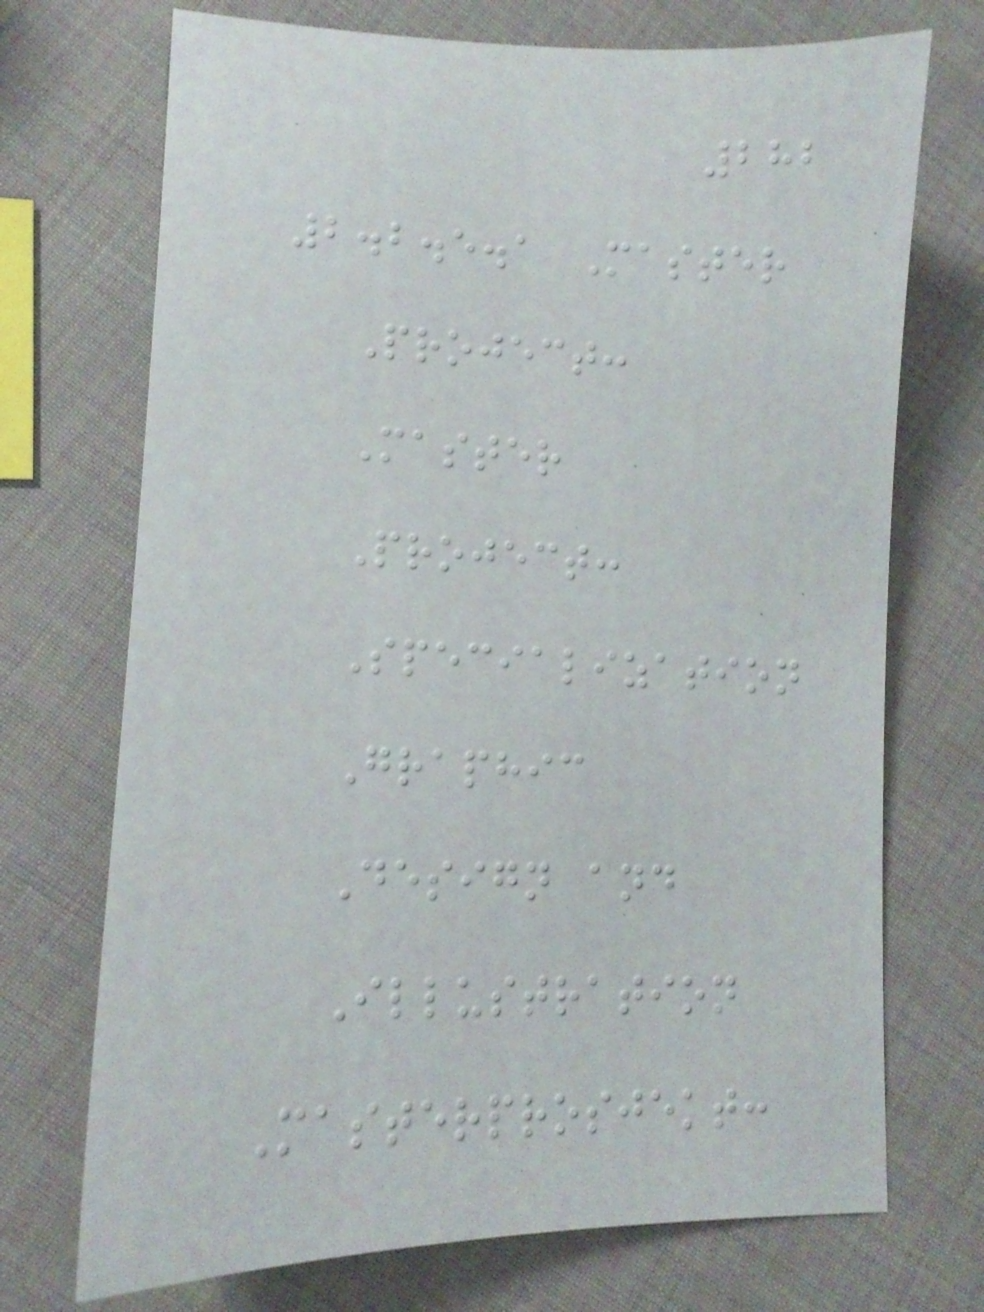282
2.2.5.1 Master
Project:
Master
Project:
Specialization
Graphic
Design and
Illustration
Masterprosjekt:
